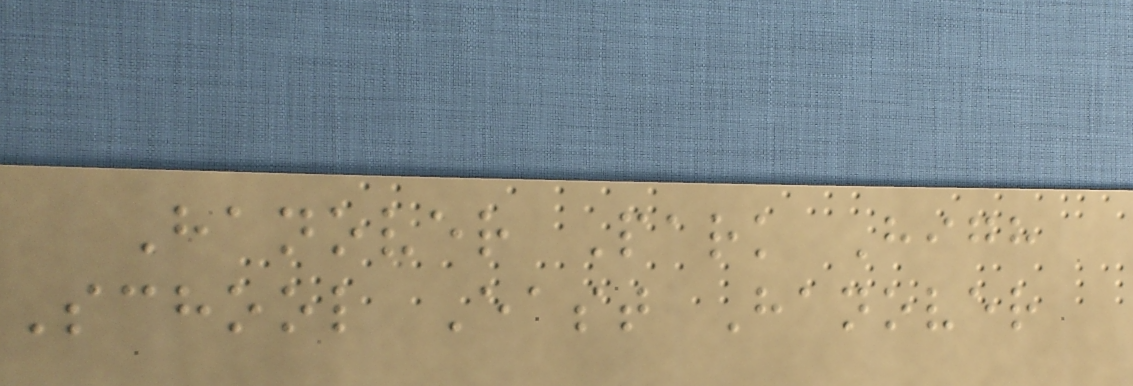Hanover Park High
School East Hanover
